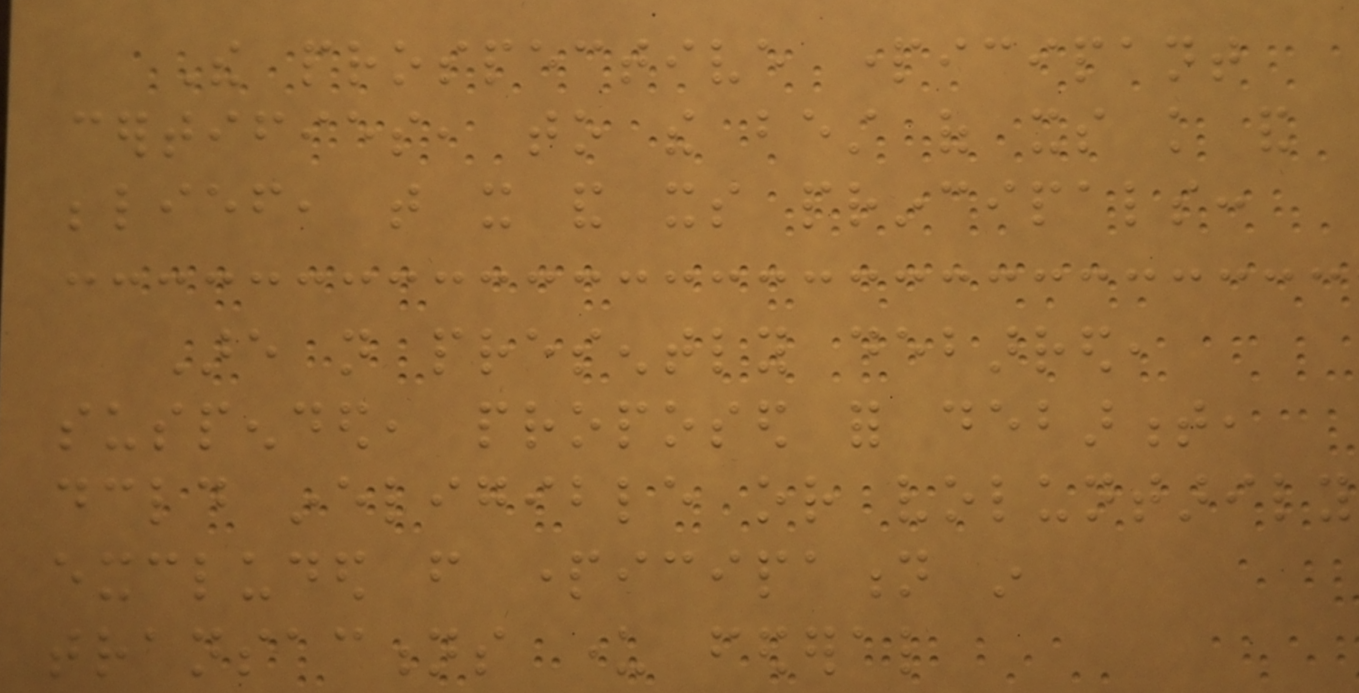The prospective participant
certifies, to the best of its knowledge and
belief, that it and its principals:
Are not presently debarred,
suspended, proposed for debarment,
declared ineligible or voluntarily
excluded from participation in
transactions under federal
